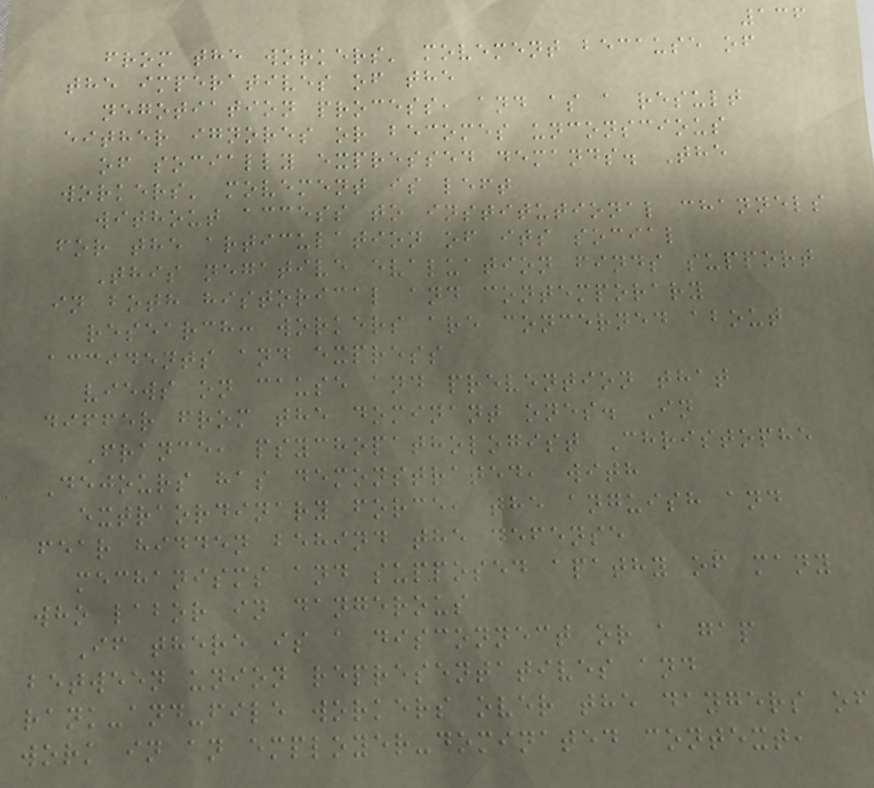136
from the workers' movement because of
the imperatives of the
negotiation process, and as a result
either ignores or becomes unconscious
of socially expressed demands. The
workers' movement is left
without access to institutional channels
for the articulation of its social
This negative evaluation finds support
in both historical and contemporary
research: workers are concerned about
accidents and express
views on cause and prevention that
differ from the dominant ones. In
France, psychopathologist Christophe
Dejours has demonstrated, with
extraordinary force, the anguish and
fear hidden behind the defense
mechanisms and supposed apathy of many
who labor in dangerous
If there is a disconnect or a gap
between union representatives and
rank-and-file workers over the dangers of
work in an employer-dominated context,
